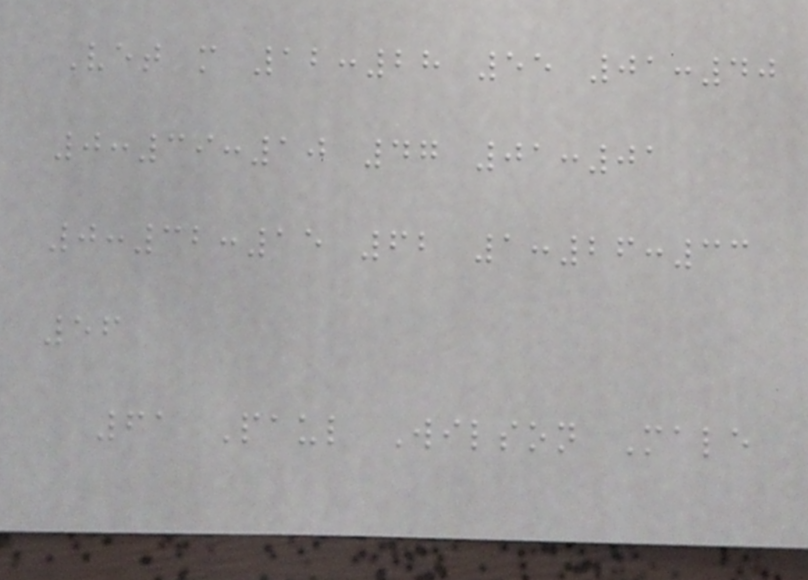Vet m 12:28 55 01:40
0:39:10 47 01:01
0:32:15 62 1:26:33
56
61 Paul Wilson Male
